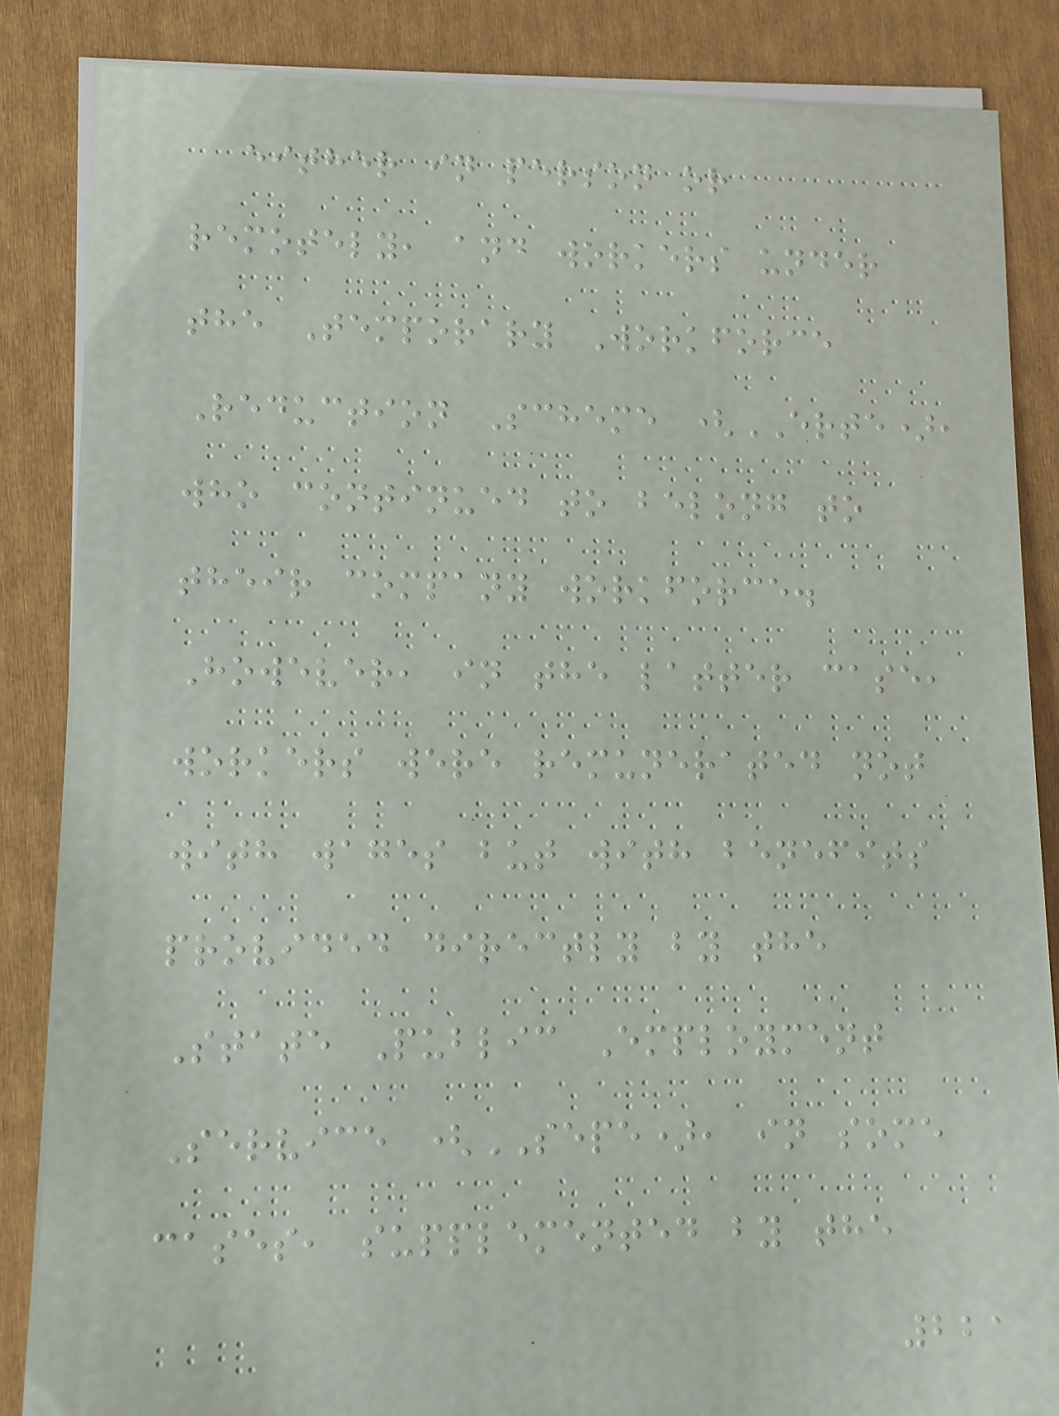either in person or
remotely, and workers under
the Temporary Workforce
Reduction Scheme (ERTE),
who continued to belong to
their company workforce.
However, in the latter case,
workers were remunerated not
with wages but with benefits
provided directly by the
State Public Employment
Service (SEPE), in some
cases, supplemented by the
221
